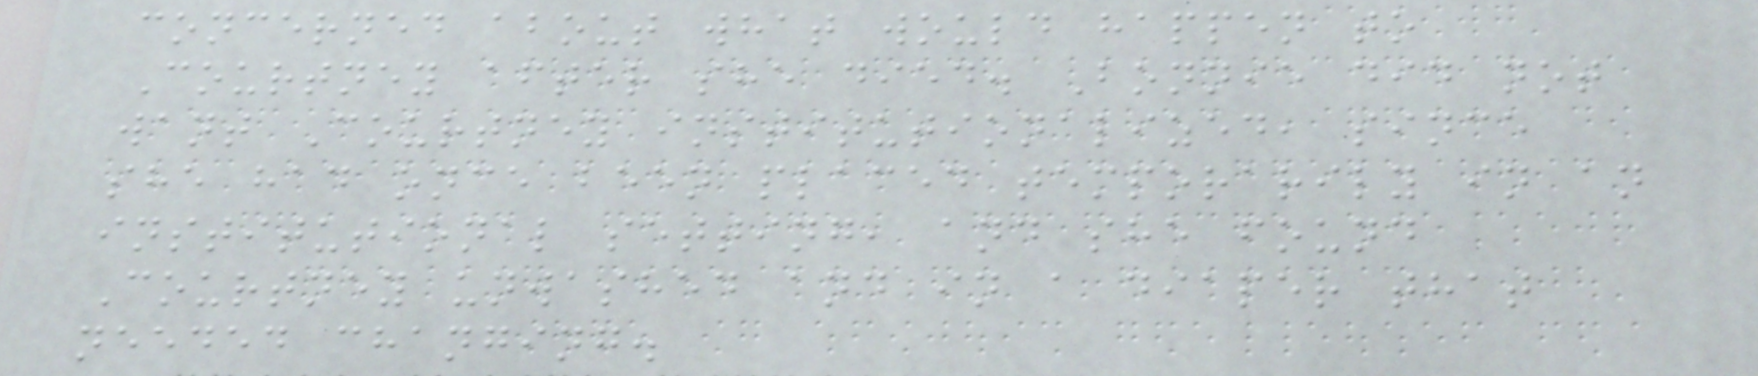concerned about what would happen to
Courtney after she died. Bonnie did not
want Courtney institutionalized, since
she had once been placed temporarily in an
institutional setting, and she found
Courtney unwashed and in a diaper that
needed changing.
